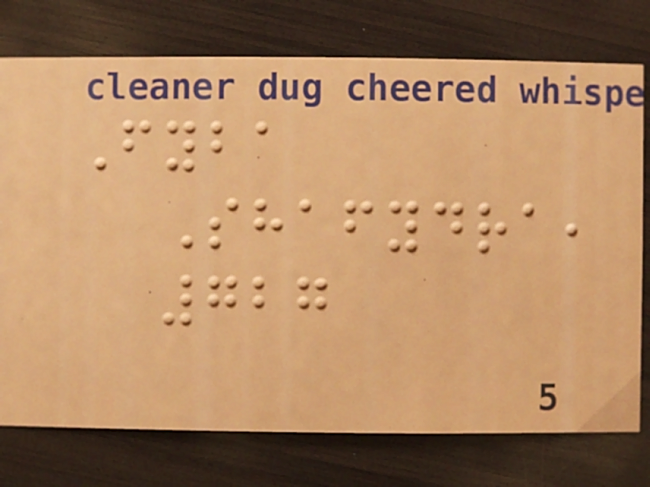Fyba
Shafydra,
727
